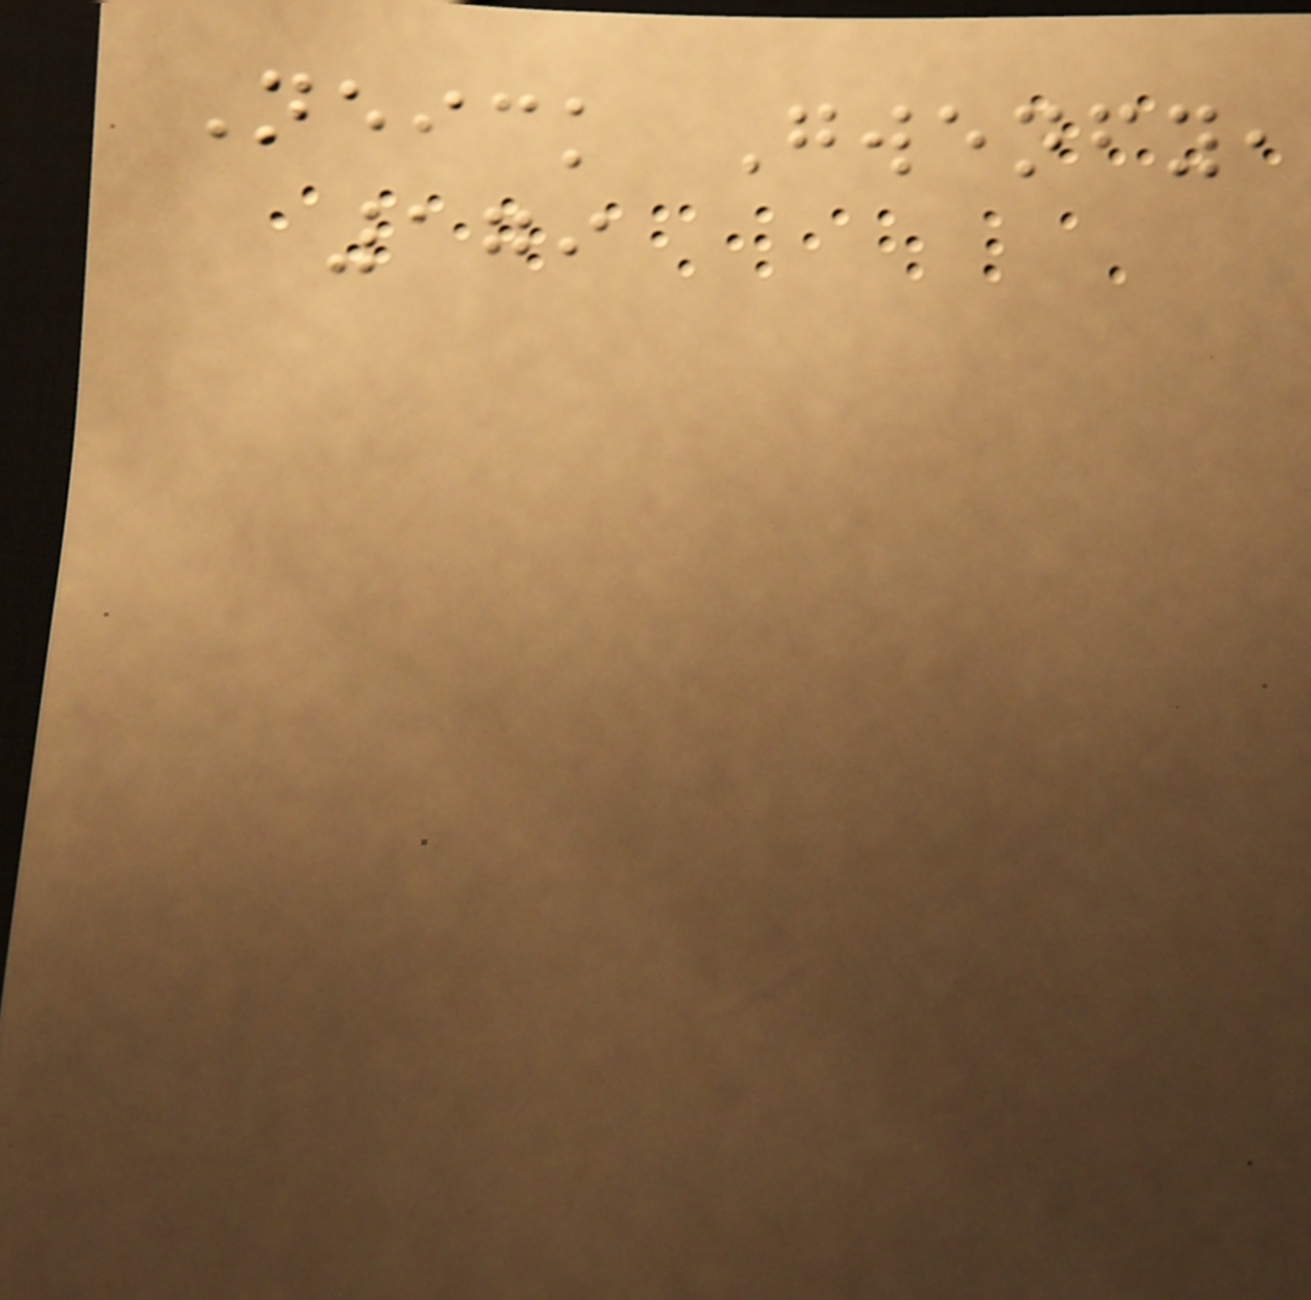Neick Gwenfy,
179
